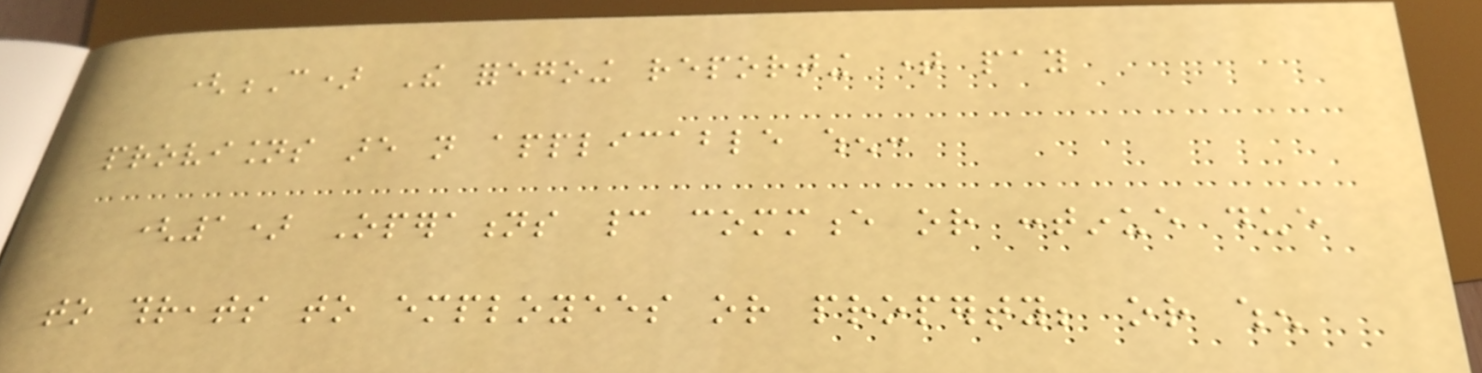(C) The foregoing reporting time pay
provisions are not applicable when:
(1) Operations cannot commence or continue due
to threats to employees or property; or when
